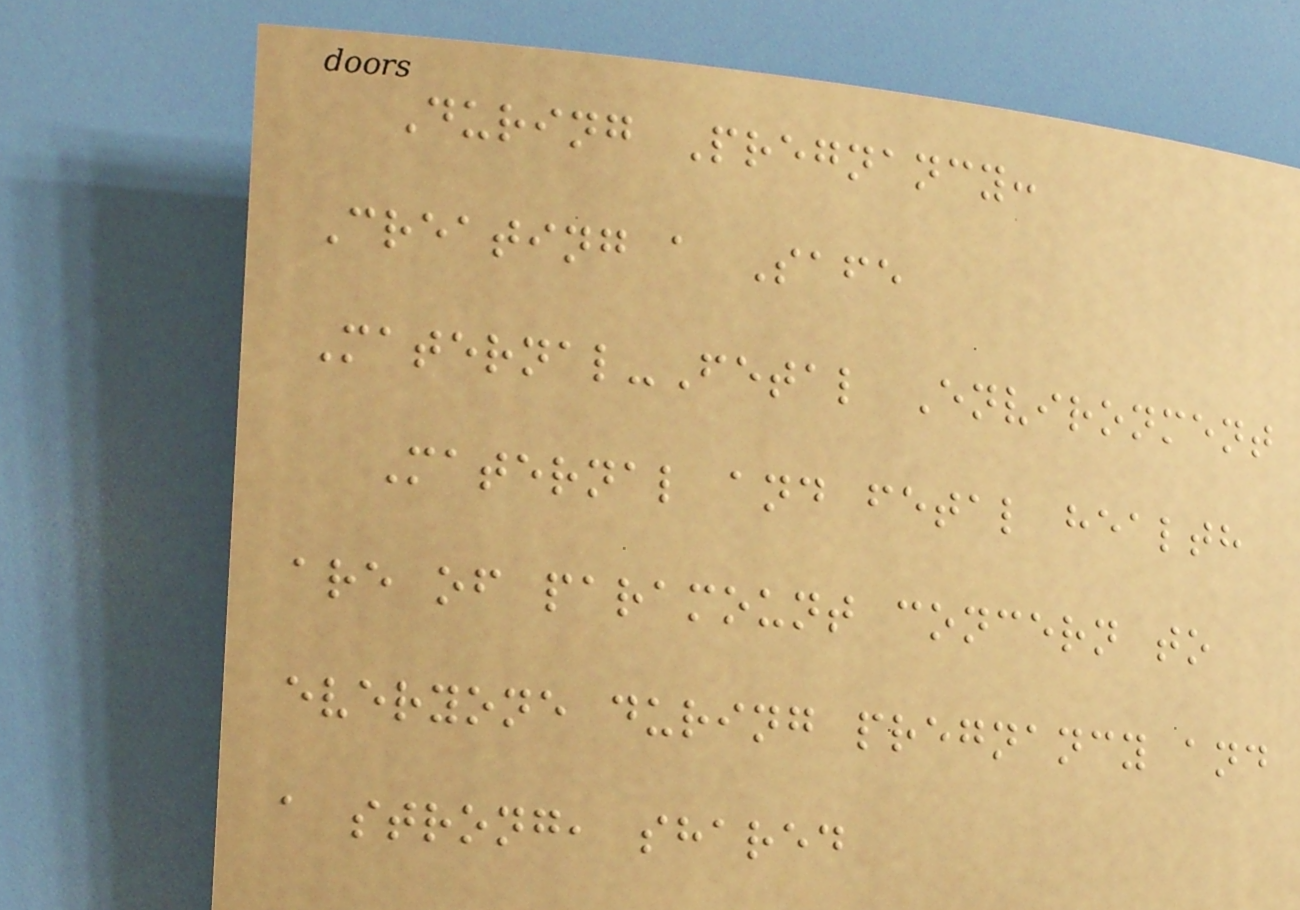During Pregnancy:
Creating a Safe
Maternal-Fetal Environment
Maternal and fetal health
are of paramount concern to
everyone during pregnancy and
a strong, shared
